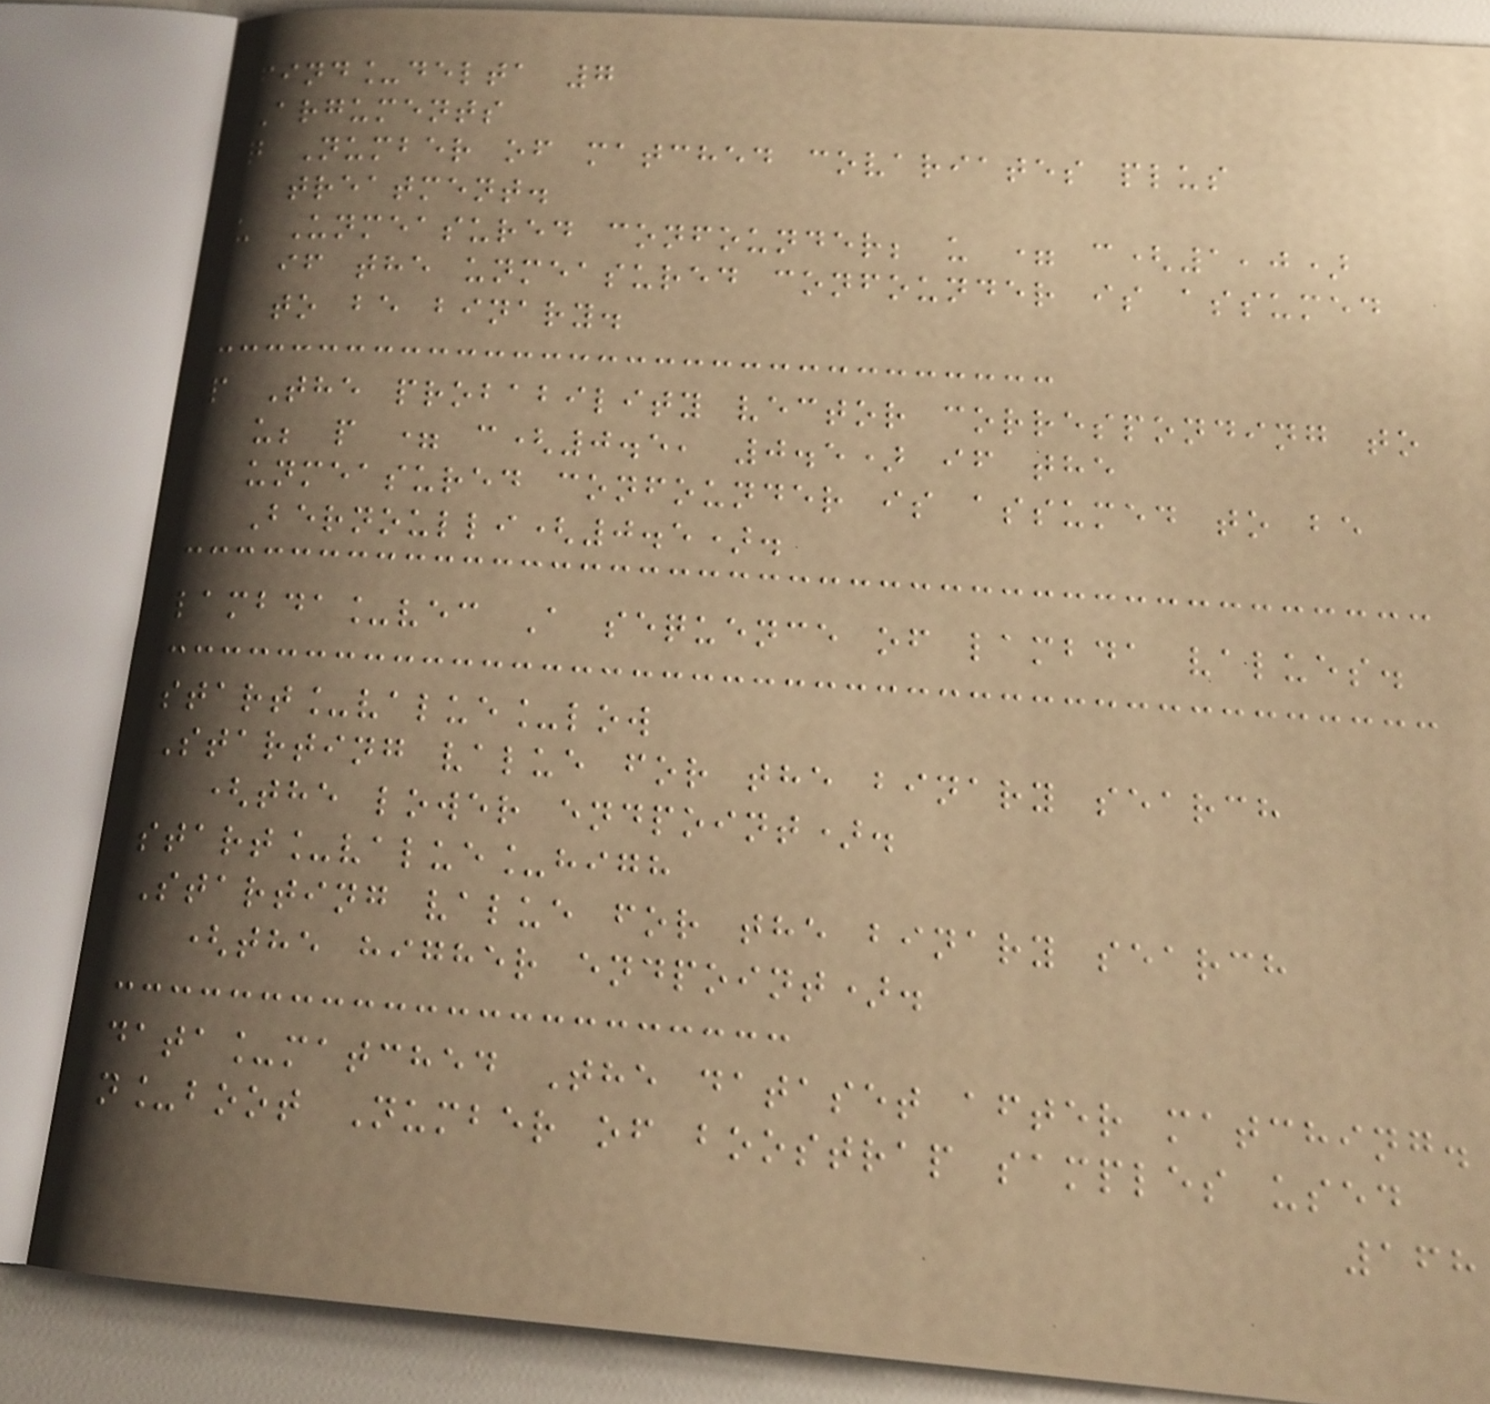find_delta 7
Arguments
q Number of matched covariates plus
treatment.
u Unmeasured confounder; u = c(1,0)
if the unmeasured confounder is assumed
to be binary.
p The probability vector corresponding to
u; p = c(0.5, 0.5) if the
unmeasured confounder is assumed to be
Bernoulli(0.5).
lambda_vec A sequence of lambda values.
start_value_low
Starting value for the binary search
(the lower endpoint).
start_value_high
Starting value for the binary search
(the higher endpoint).
data_matched The dataset after matching.
n_boot Number of boostrap samples used
168
